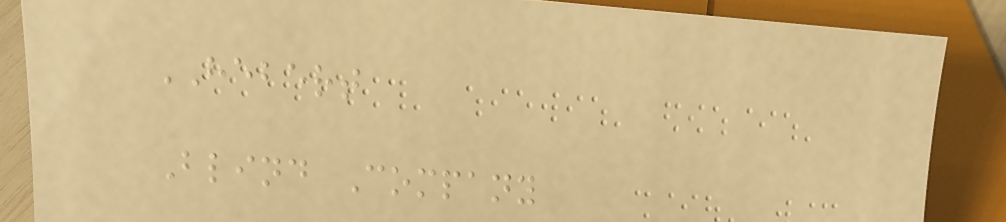HEBERT
Blind Company
